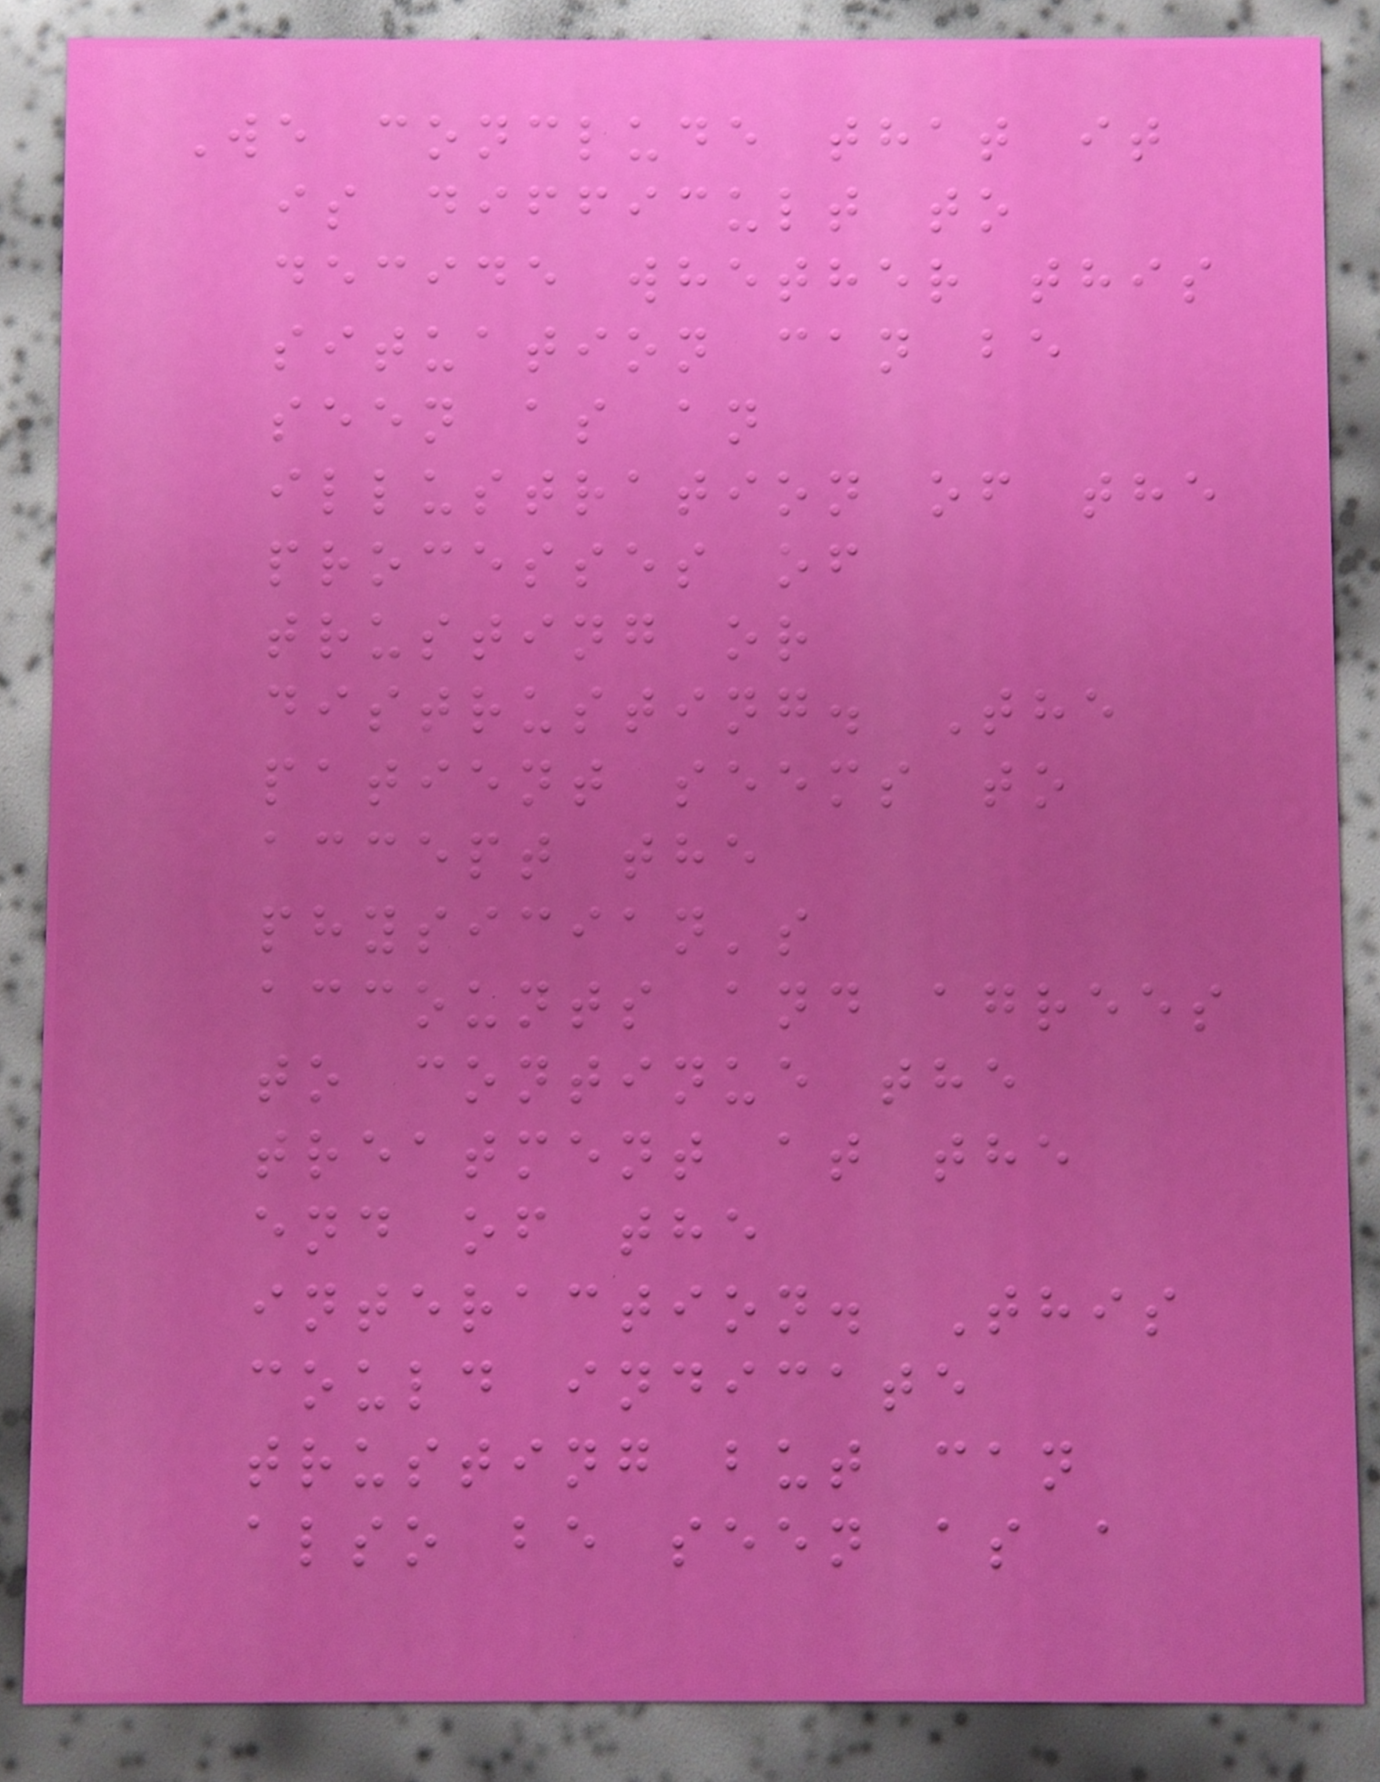We conclude that it
is difficult to
decide whether this
situation can be
seen as an
illustration of the
processes of
trusting or
distrusting. The
patient seems to
accept the
physician's
accounts and agrees
to continue the
treatment at the
end of the
interaction. This
could indicate
trusting but can
also be seen as a
